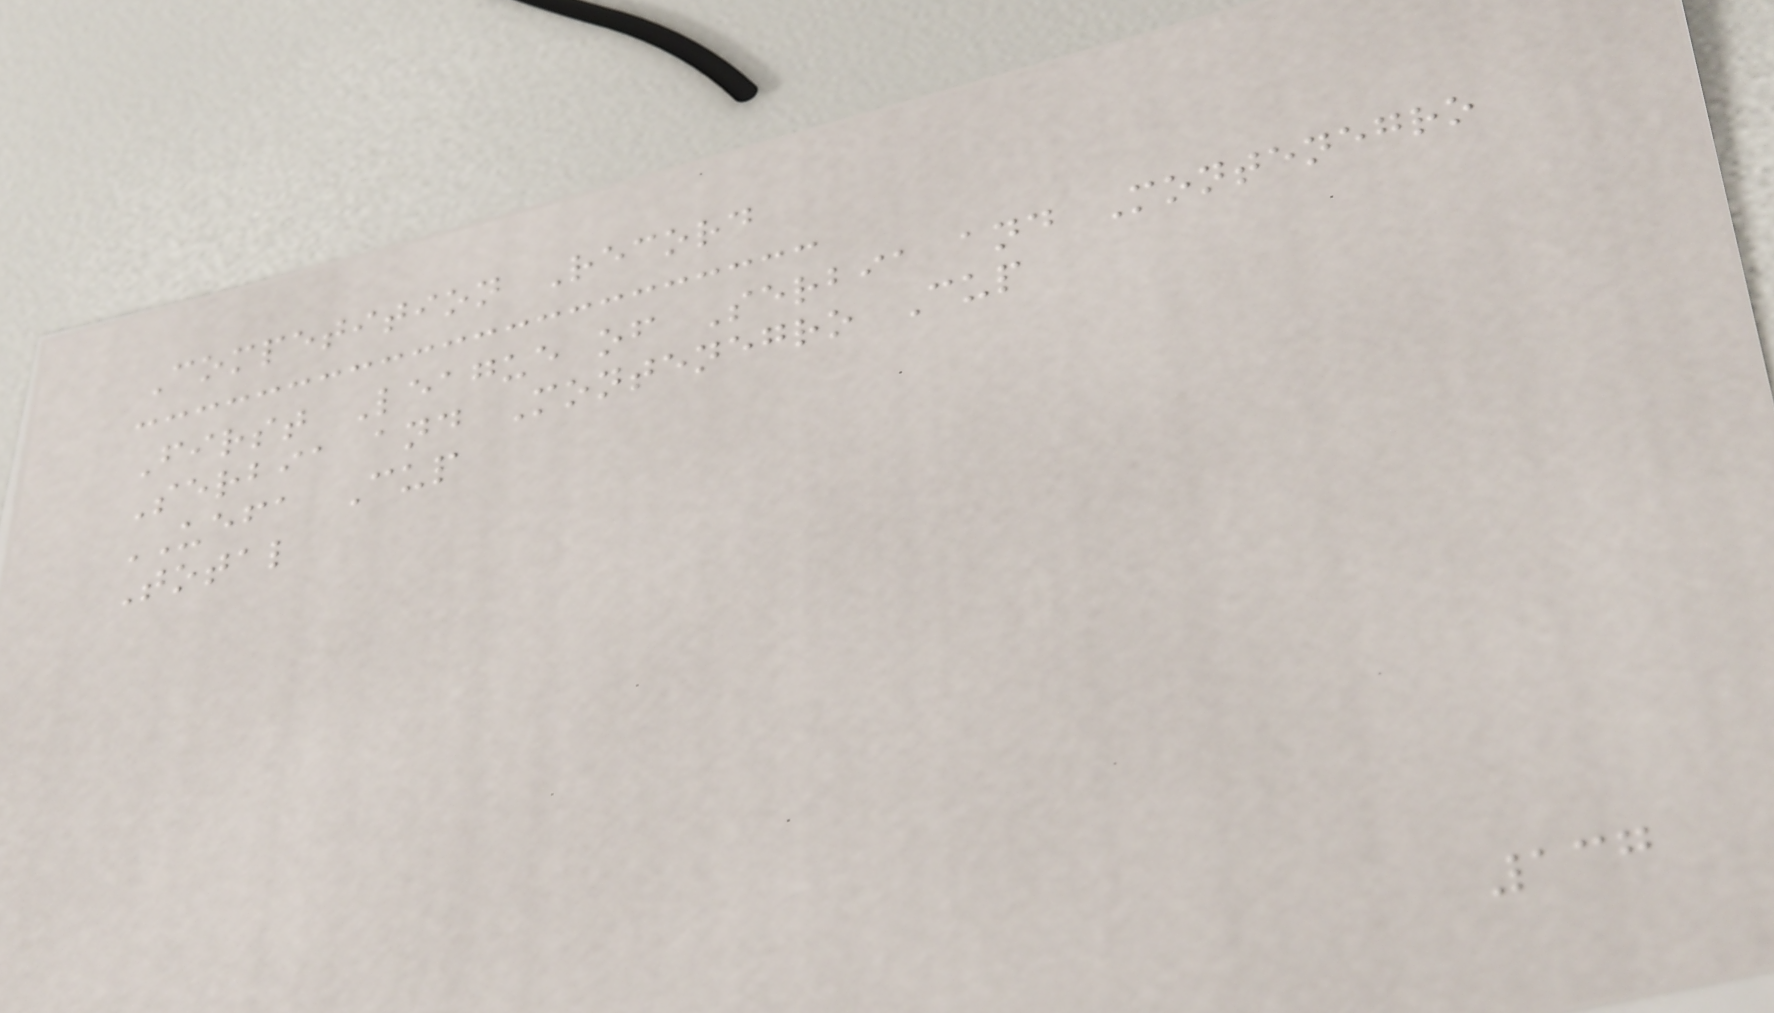Competition Record
First League of Serbia and Montenegro
Serbia and Montenegro Cup
UEFA Cup
Total
137
